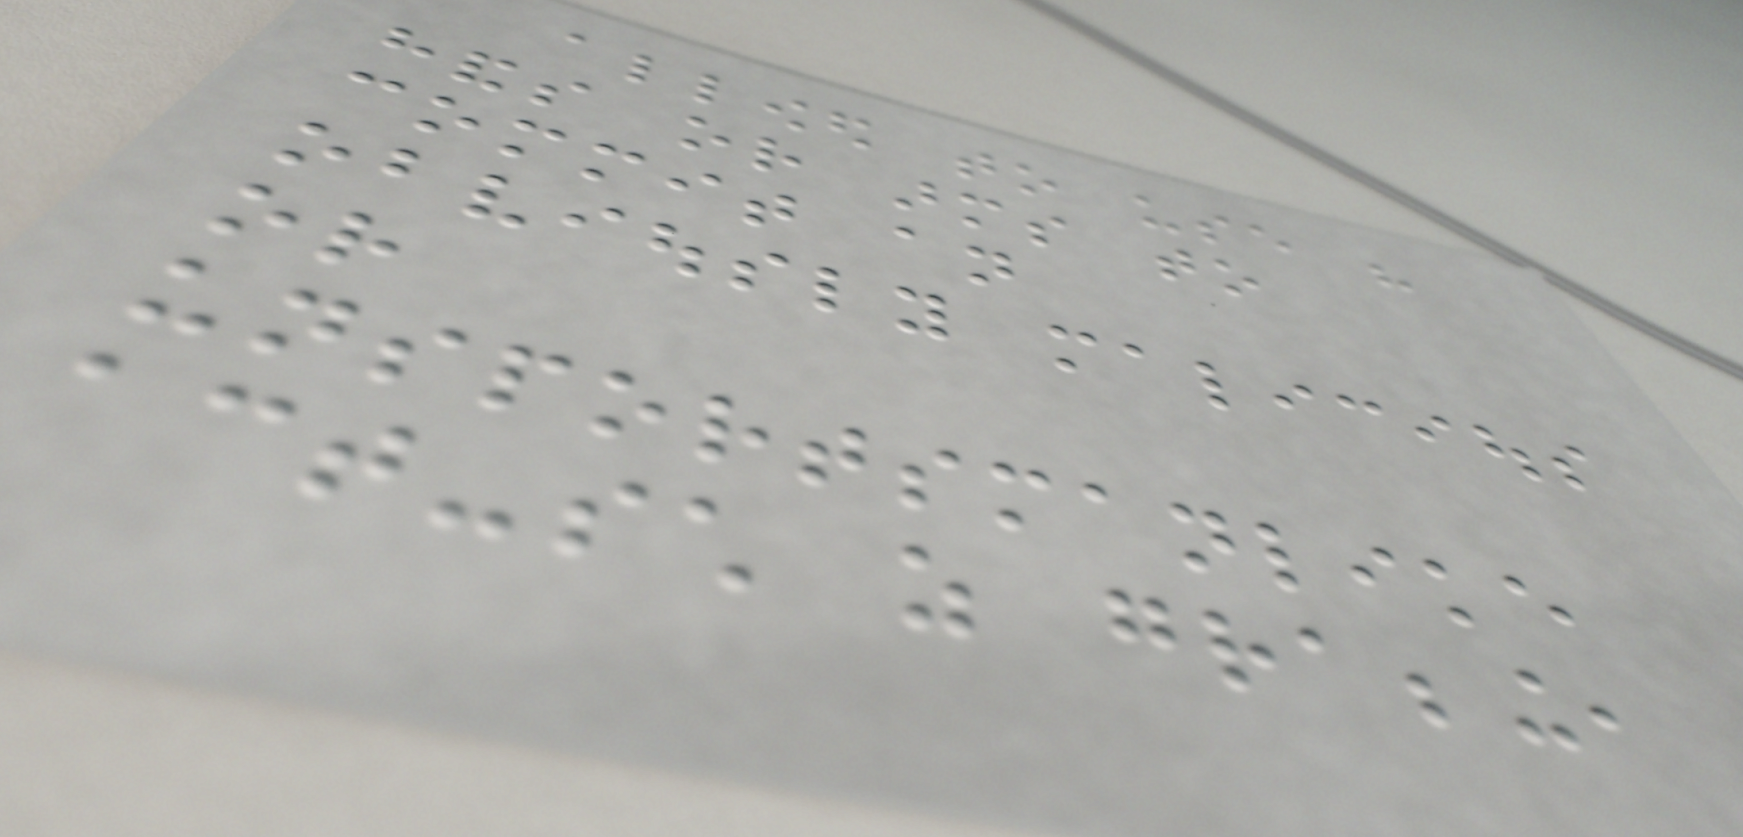allowed to use his
hands or arms to
commit an
obviously malicious
or
unsportsmanlike
act-such as grabbing,
